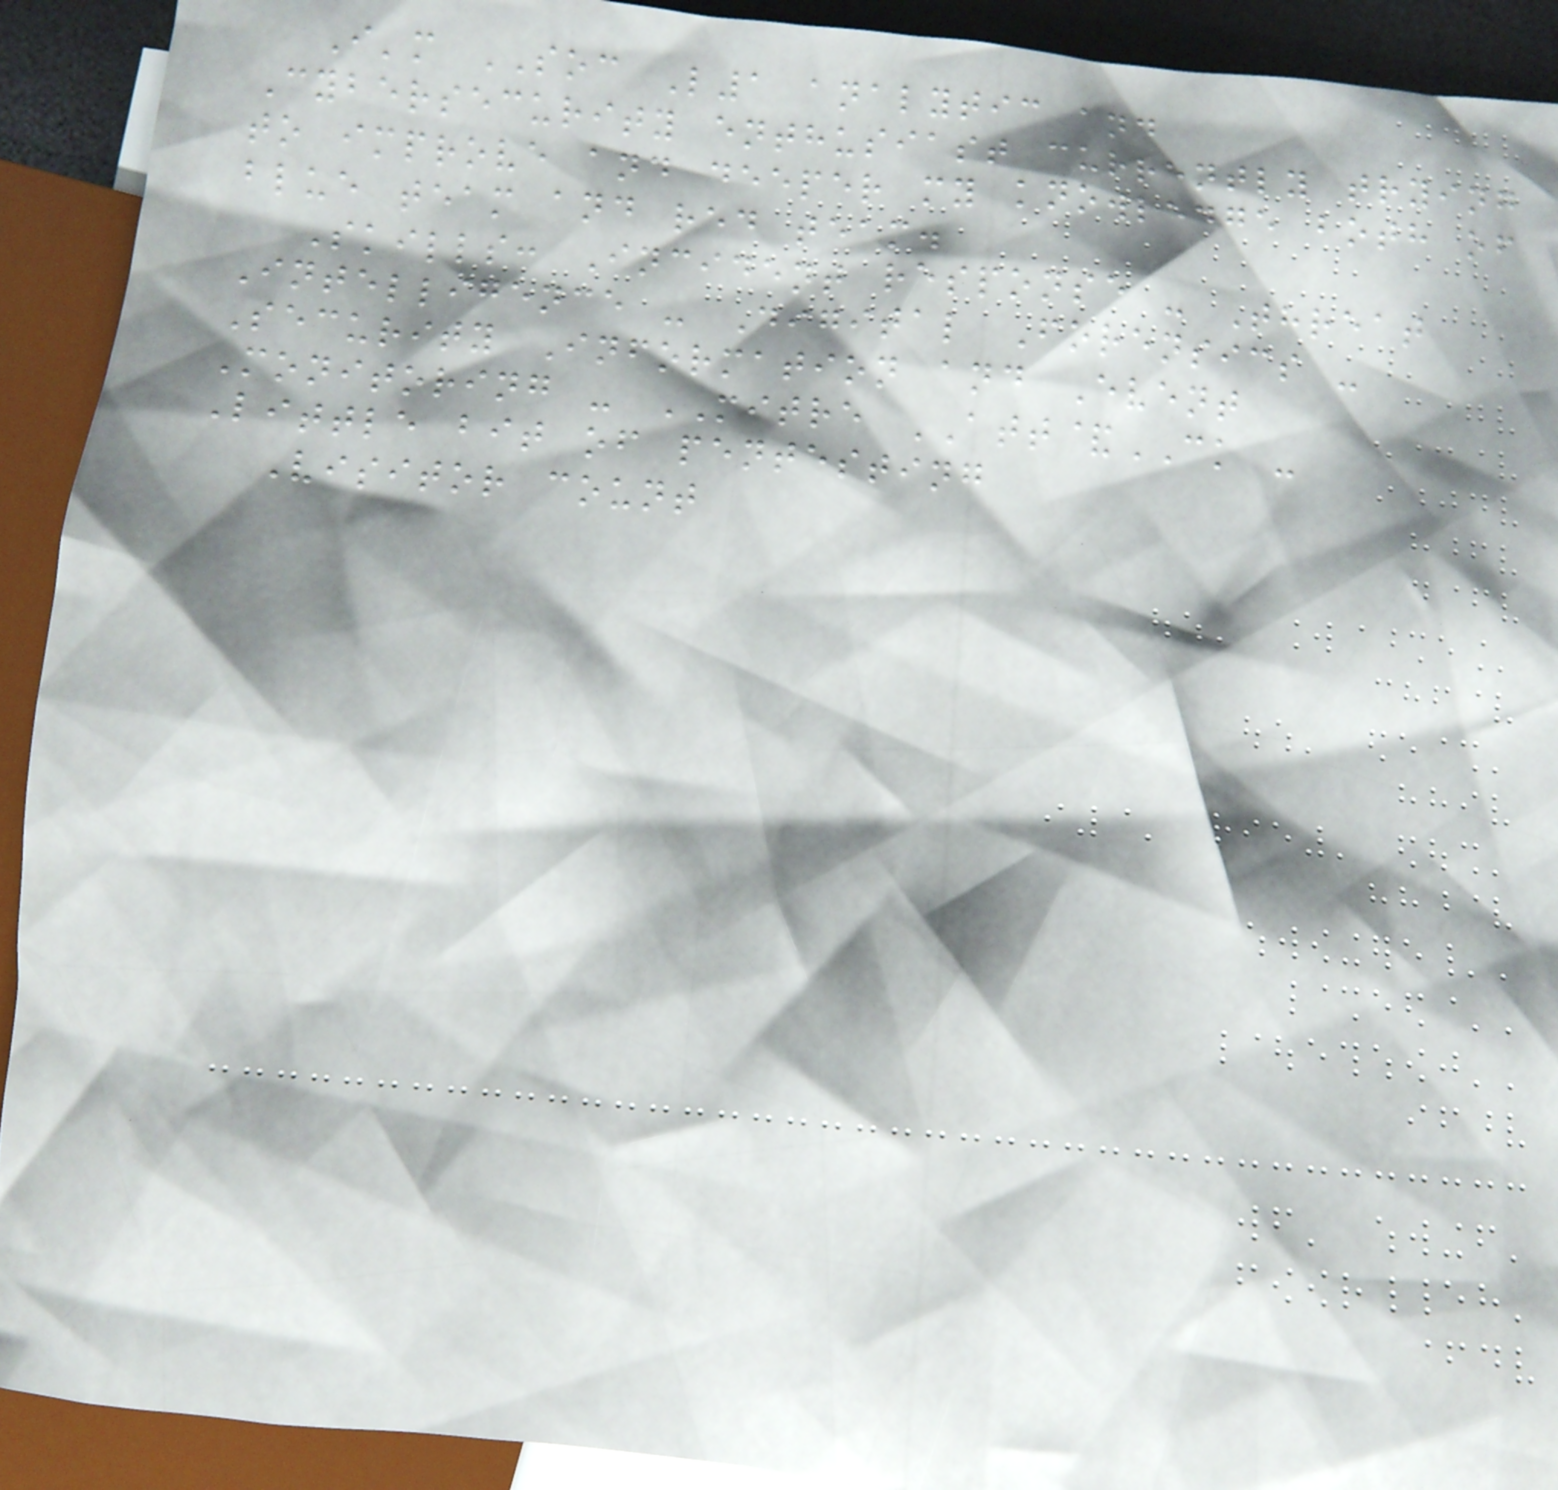I'm SOC L1 analytic and
Cybersecurity enthusiast currently trying
to improve and deeper my knowledge both of
blue team and red team.
Skills: Incident response - Threat
Intelligence - Digital Forensics -
Security Information and Event
Monitoring - MITRE ATT&CK -
Little bit of pentesting
Visitor count
